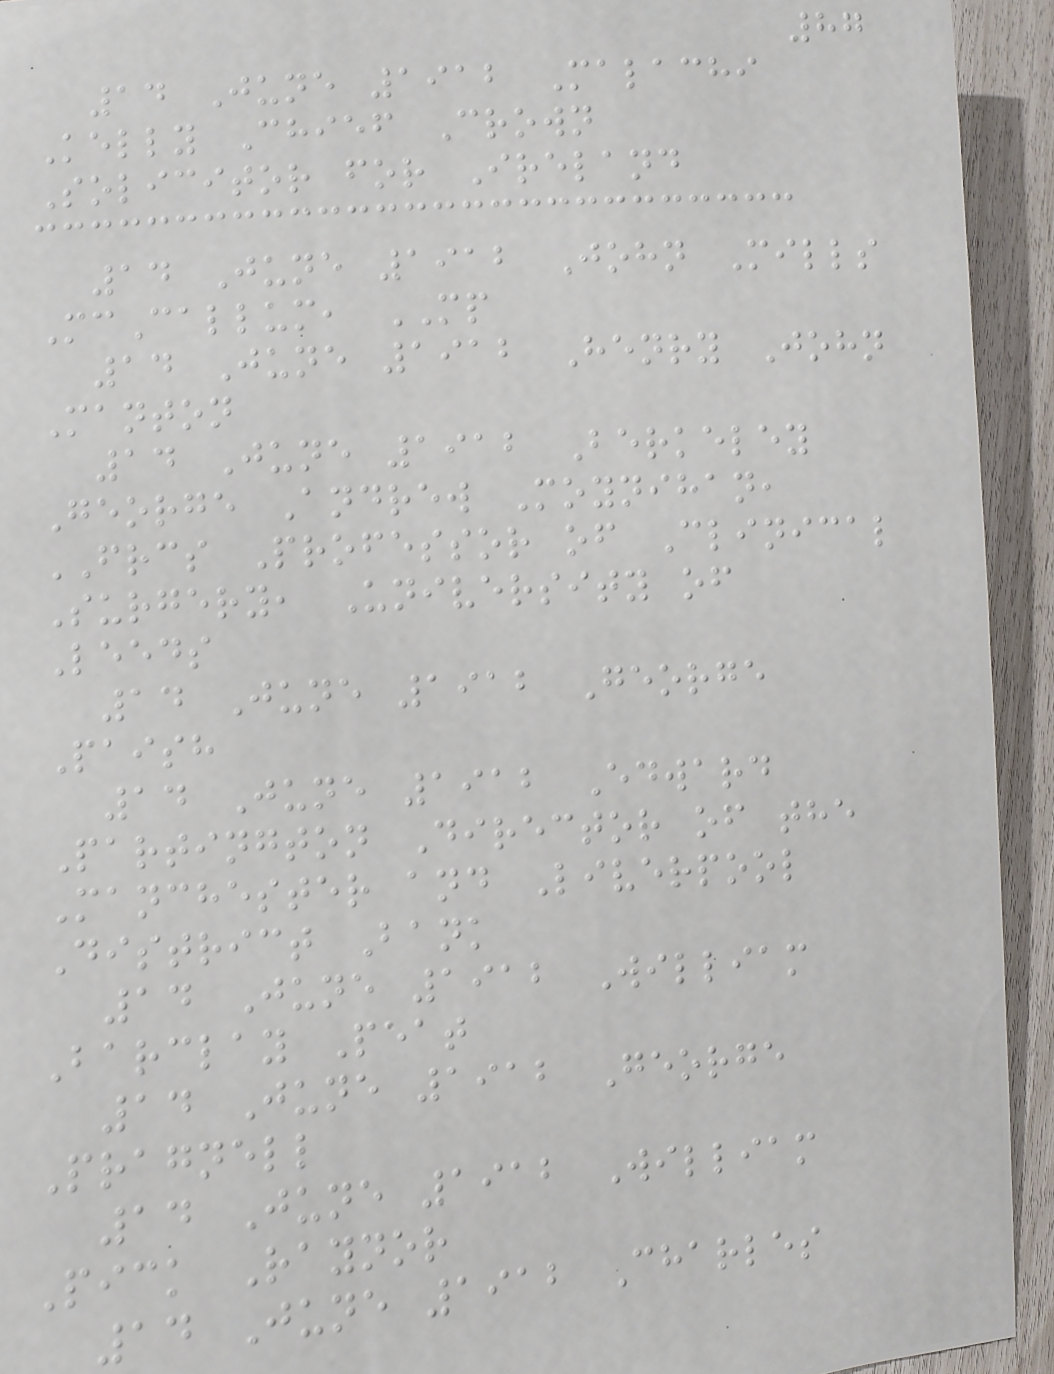87
14 June 1912 Malachi
Kelly Chief Crown
Solicitor for Ireland
14 June 1912 John Mills
McCallum, MP
14 June 1912 Henry John
Manton
14 June 1912 Berkeley
George Andrew Moynihan,
FRCS Professor of Clinical
Surgery, University of
Leeds
14 June 1912 George
Paish
14 June 1912 Edward
Partington Director of the
Manchester and Liverpool
District Bank
14 June 1912 William
Barclay Peat
14 June 1912 George
Pragnell
14 June 1912 William
Pick Raynor
14 June 1912 Charles
